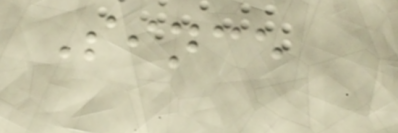Since
